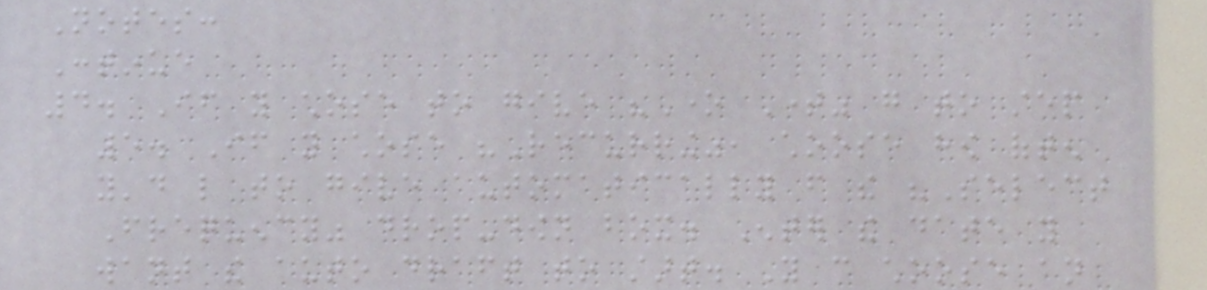Notes:
Continue
4. If you chose to give "One Time" go to step
5. If you chose "Recurring", choose how often
you'd like to give automatically from the "Select
Frequency" drop-down box. Enter the date you
want the auto draft to start. You can choose an
